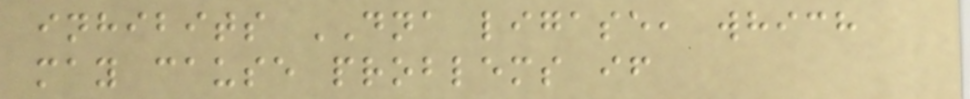inhibits DNA ligase, which
may cause problems if
